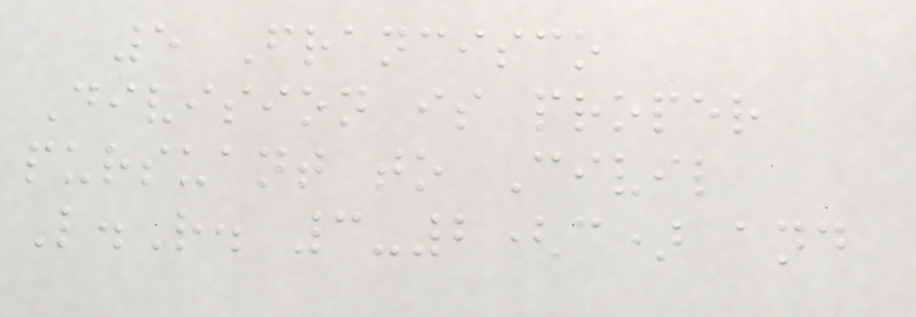5 Francisco
Division is proper
pursuant to Civil
L.R. 3-2(c) and
